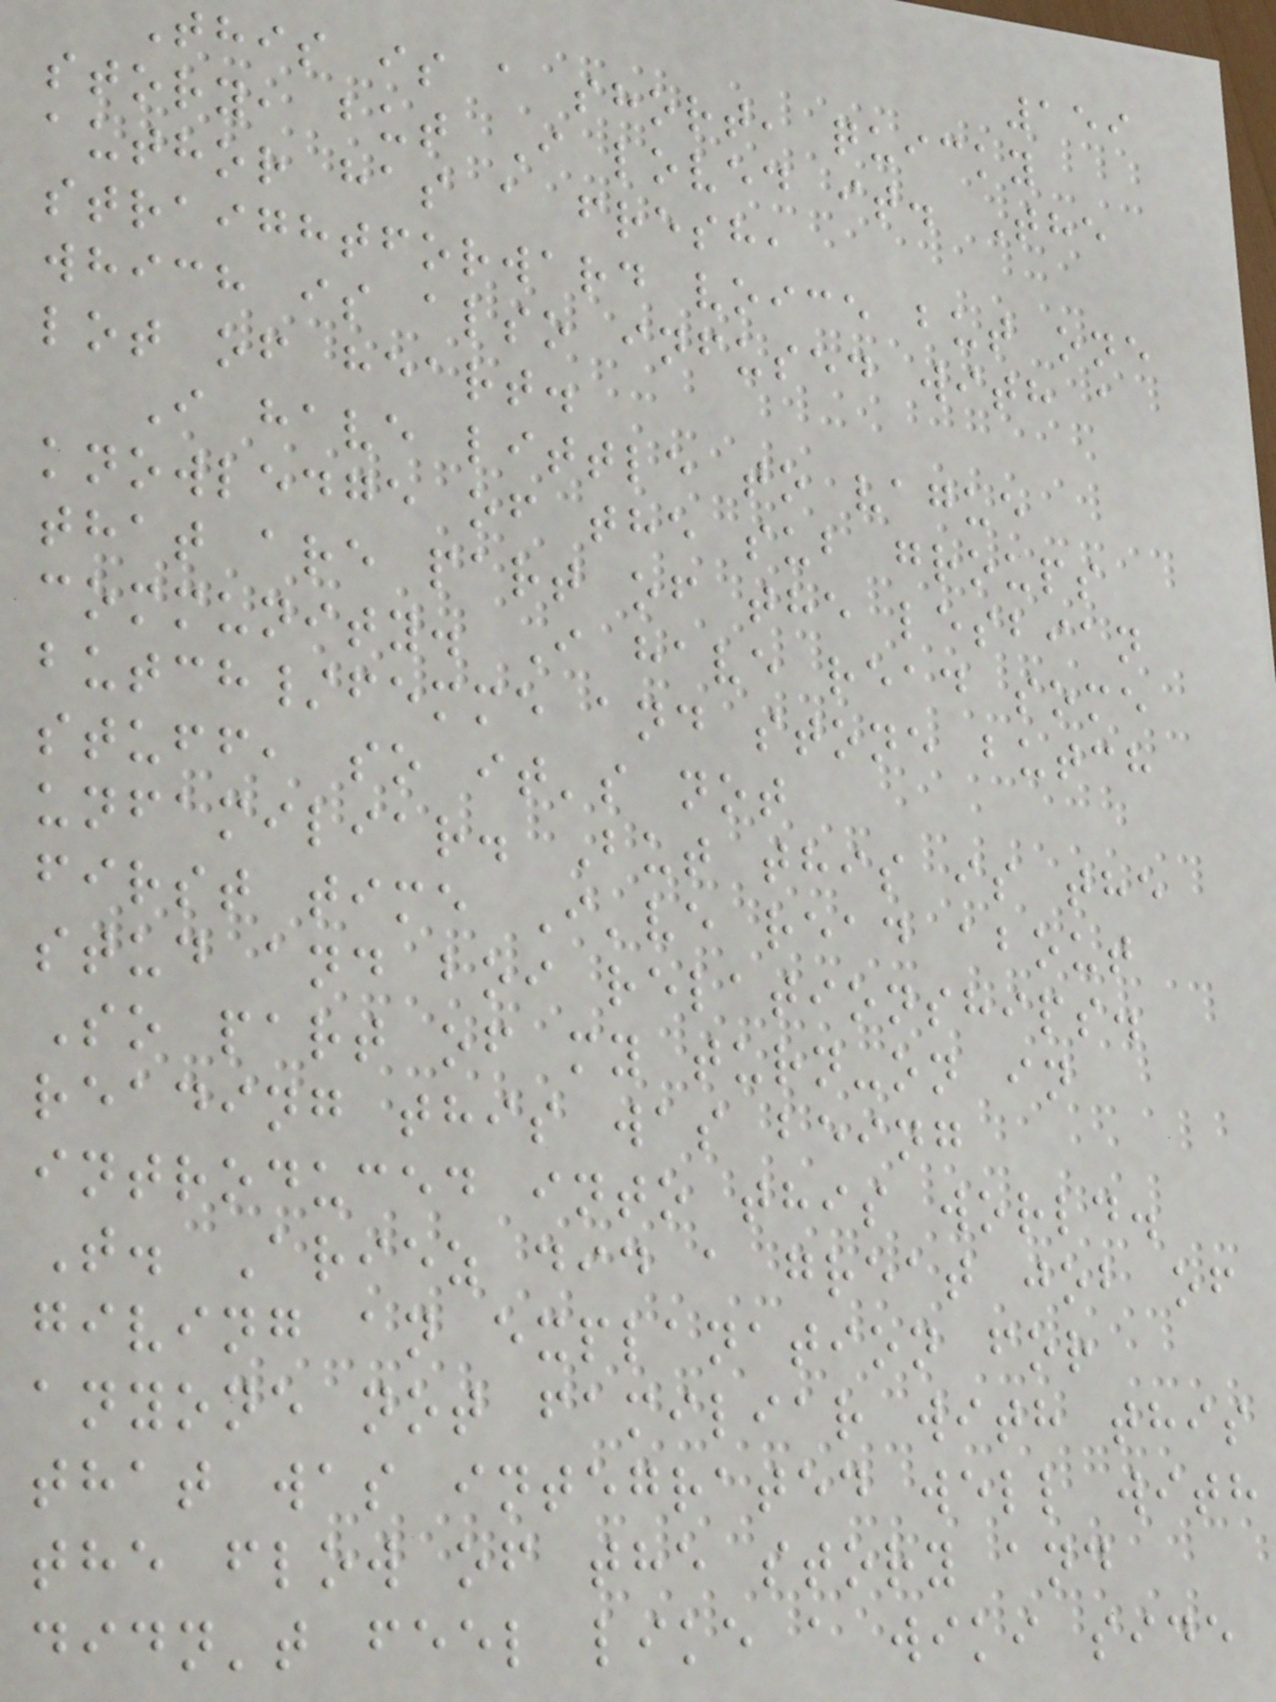159
this is a short, quicky
story, but I loved it. The
author has a fresh,
straightforward voice but one
which is also infused with a
lot of heart.
I have little to vague
knowledge of the sub groups
that are part of the lesbian
community. I have read some
butch/femme and stone butch
stuff, so it's not
unfamiliar. But this is the
first time I've read about
stud and boi relationships.
So part of my turn-on in
reading this was being
introduced into this world.
T. Ariez did a great job of
giving an explanation for
anyone not familiar with this
that was integrated well with
the flow of the story and
didn't feel like a wiki side
